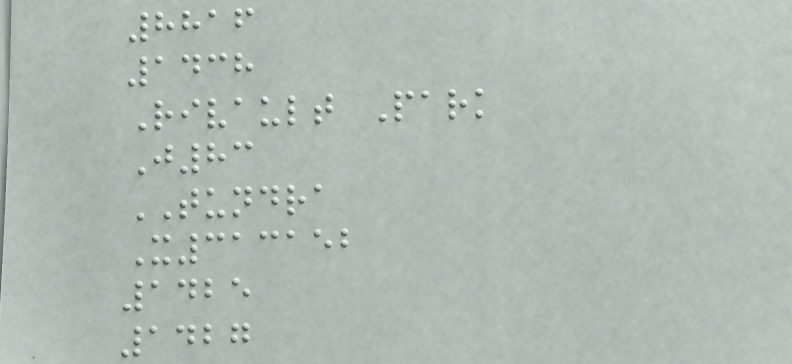8816
1438
Rivault Park
J83
TUNDRA
X313152
1425
1427
